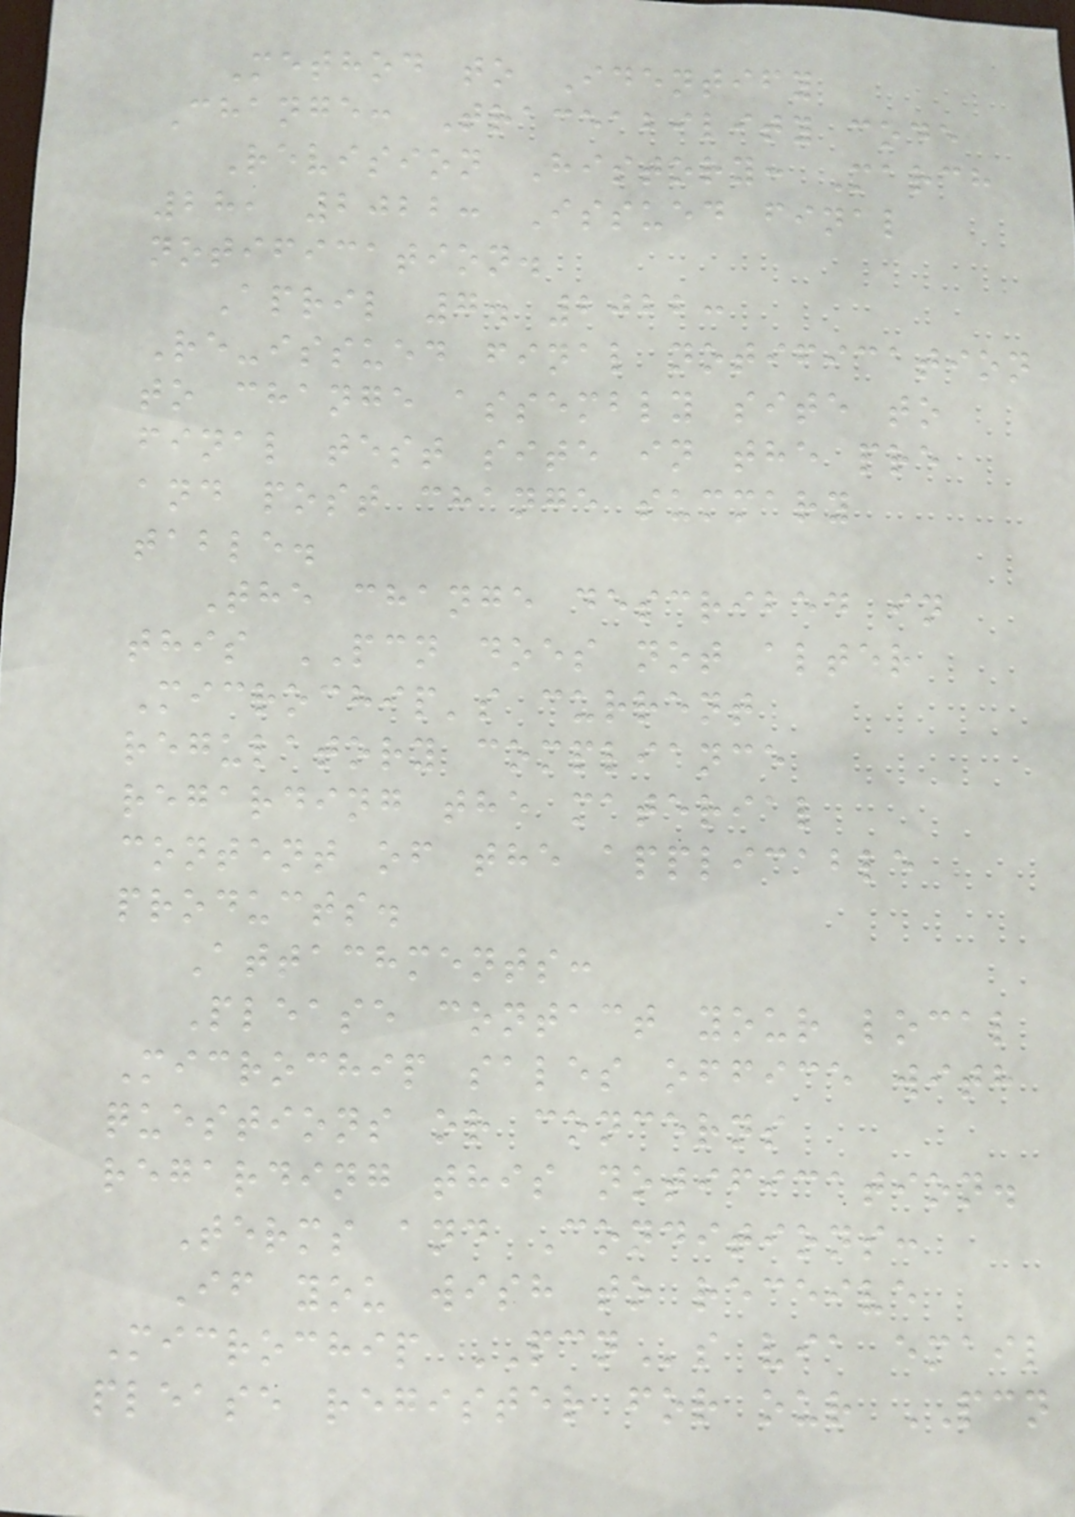Method to Identify
Change: Traceability code
Revision History: March
28, 2022: Issued final
notification.
April 7. 2022:
Re-issued final notification
to change assembly site to
final test site in the pre
and post change summary
table.
The change described in
this PCN does not alter
Microchip's current
regulatory compliance
regarding the material
content of the applicable
products.
Attachments:
Please contact your local
Microchip sales office with
questions or concerns
regarding this notification.
Terms and Conditions:
If you wish to receive
Microchip PCNs via email
please register for our PCN
